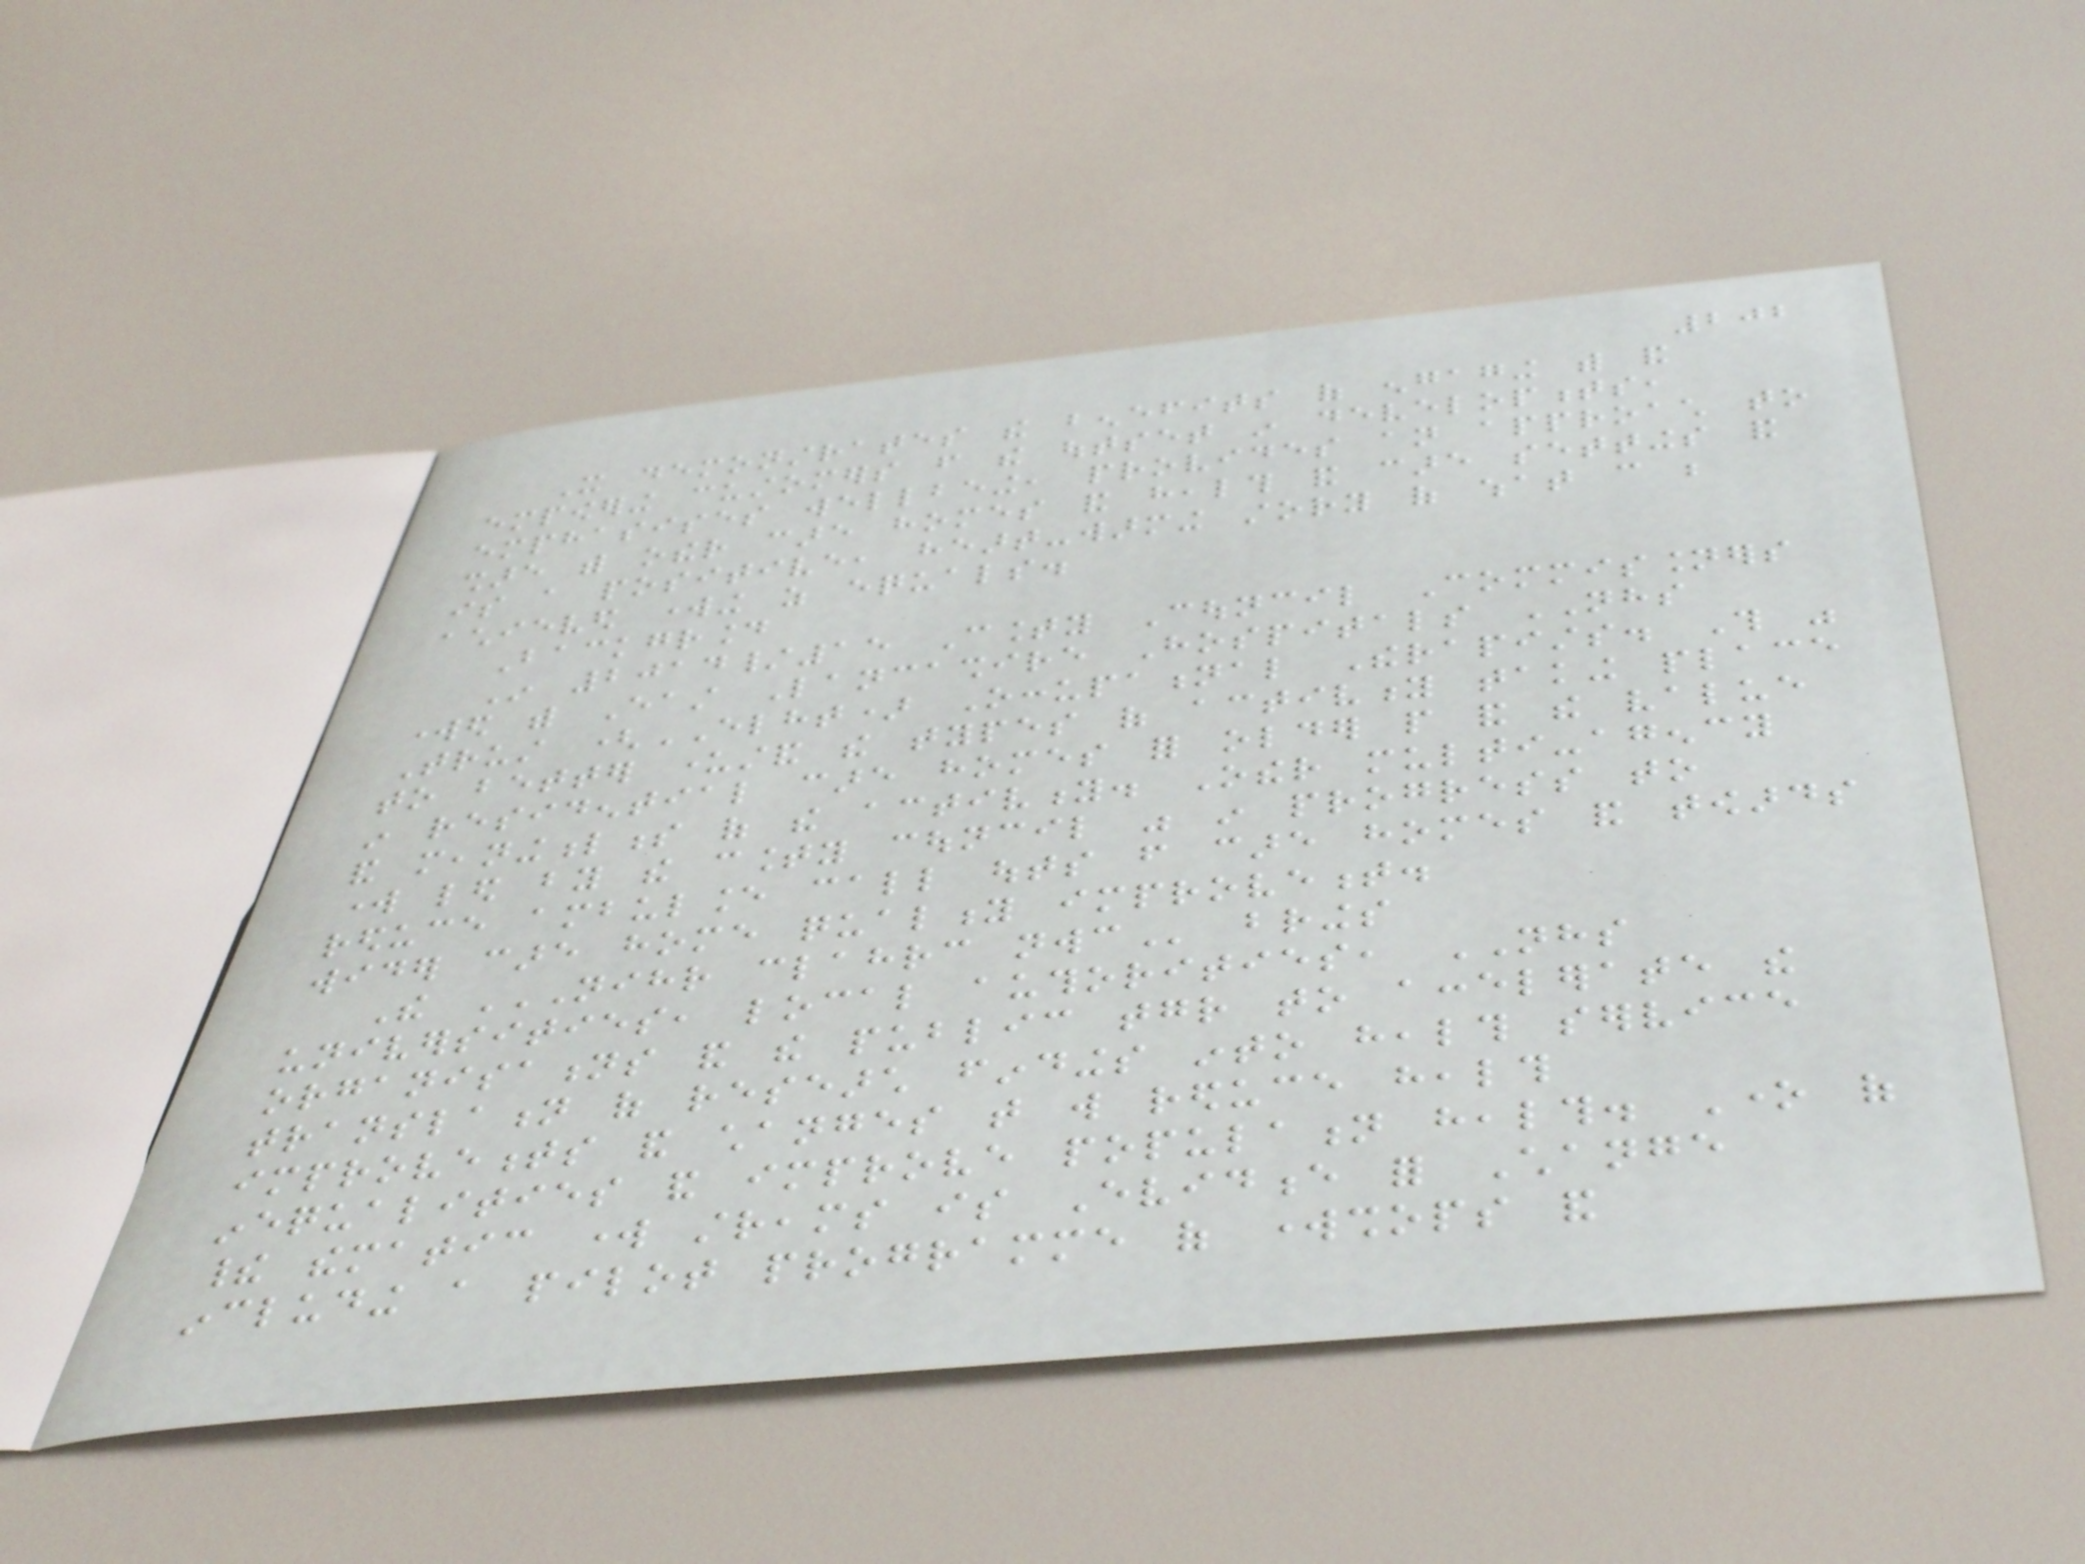202
It demonstrates the benefits of engaging with and
empowering customers from the outset in developments,
emphasises wellbeing, provides an approach to
share with other care homes and health and care settings and
is a positive, heart-warming story of what can be
achieved working as equals.
Background
In 2014/15 County Council Commissioners
worked with East Lancashire Hospitals NHS
Trust (ELHT) Occupational Therapists. This was
to better understand the types of activity taking place
in residential care homes for older people and the value
and meaningfulness of the activity. Other multi-agency
work led by the county council was in progress to
reduce ambulance call outs from care homes and towards
wider care home quality improvement.
The NIHR CLAHRC NWC brings
universities, local authorities, NHS
organisations and the public together to accelerate the
translation of research findings into health service
improvements and changes that will reduce health
inequalities and improve population health. One of
their thematic work streams is Evidence for Change
including a pilot programme of workshops and
